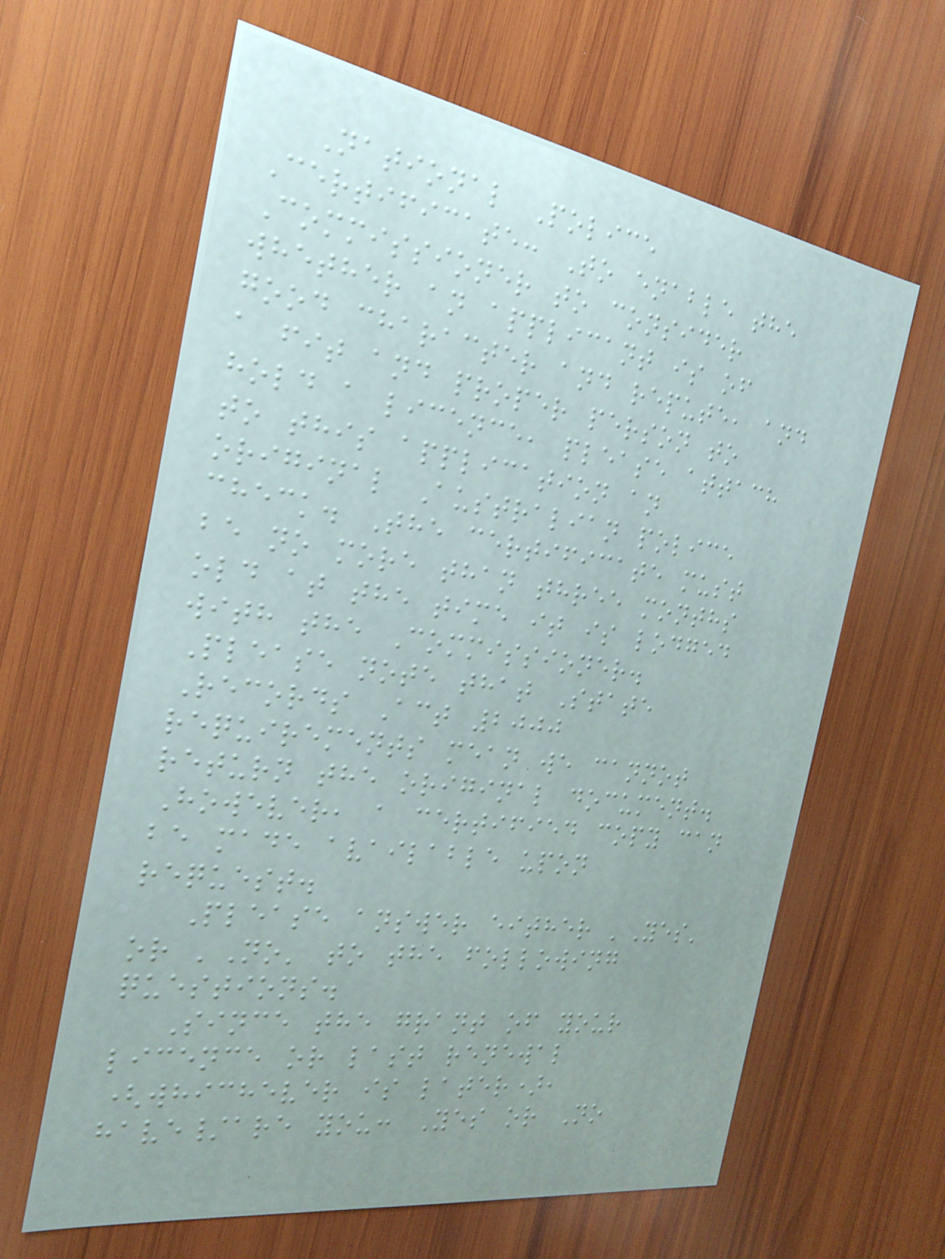National Police
Certificate: To enable the
Commissioner to consider
whether an applicant is of
good character and repute, and
a fit and proper person to
hold a licence, please attach
to this application an
original Australian police
check. The certificate must
be no more than three months
old at the time it is lodged
with the Commissioner.
Please note that State
Records Act 2000
requirements mean we cannot
return the original document.
However, a certified copy can
be made available upon
request.
Please answer either 'Yes'
or 'No' to the following
questions.
Since the grant of your
licence or last renewal
(whichever is later),
have/are you: Yes or No
